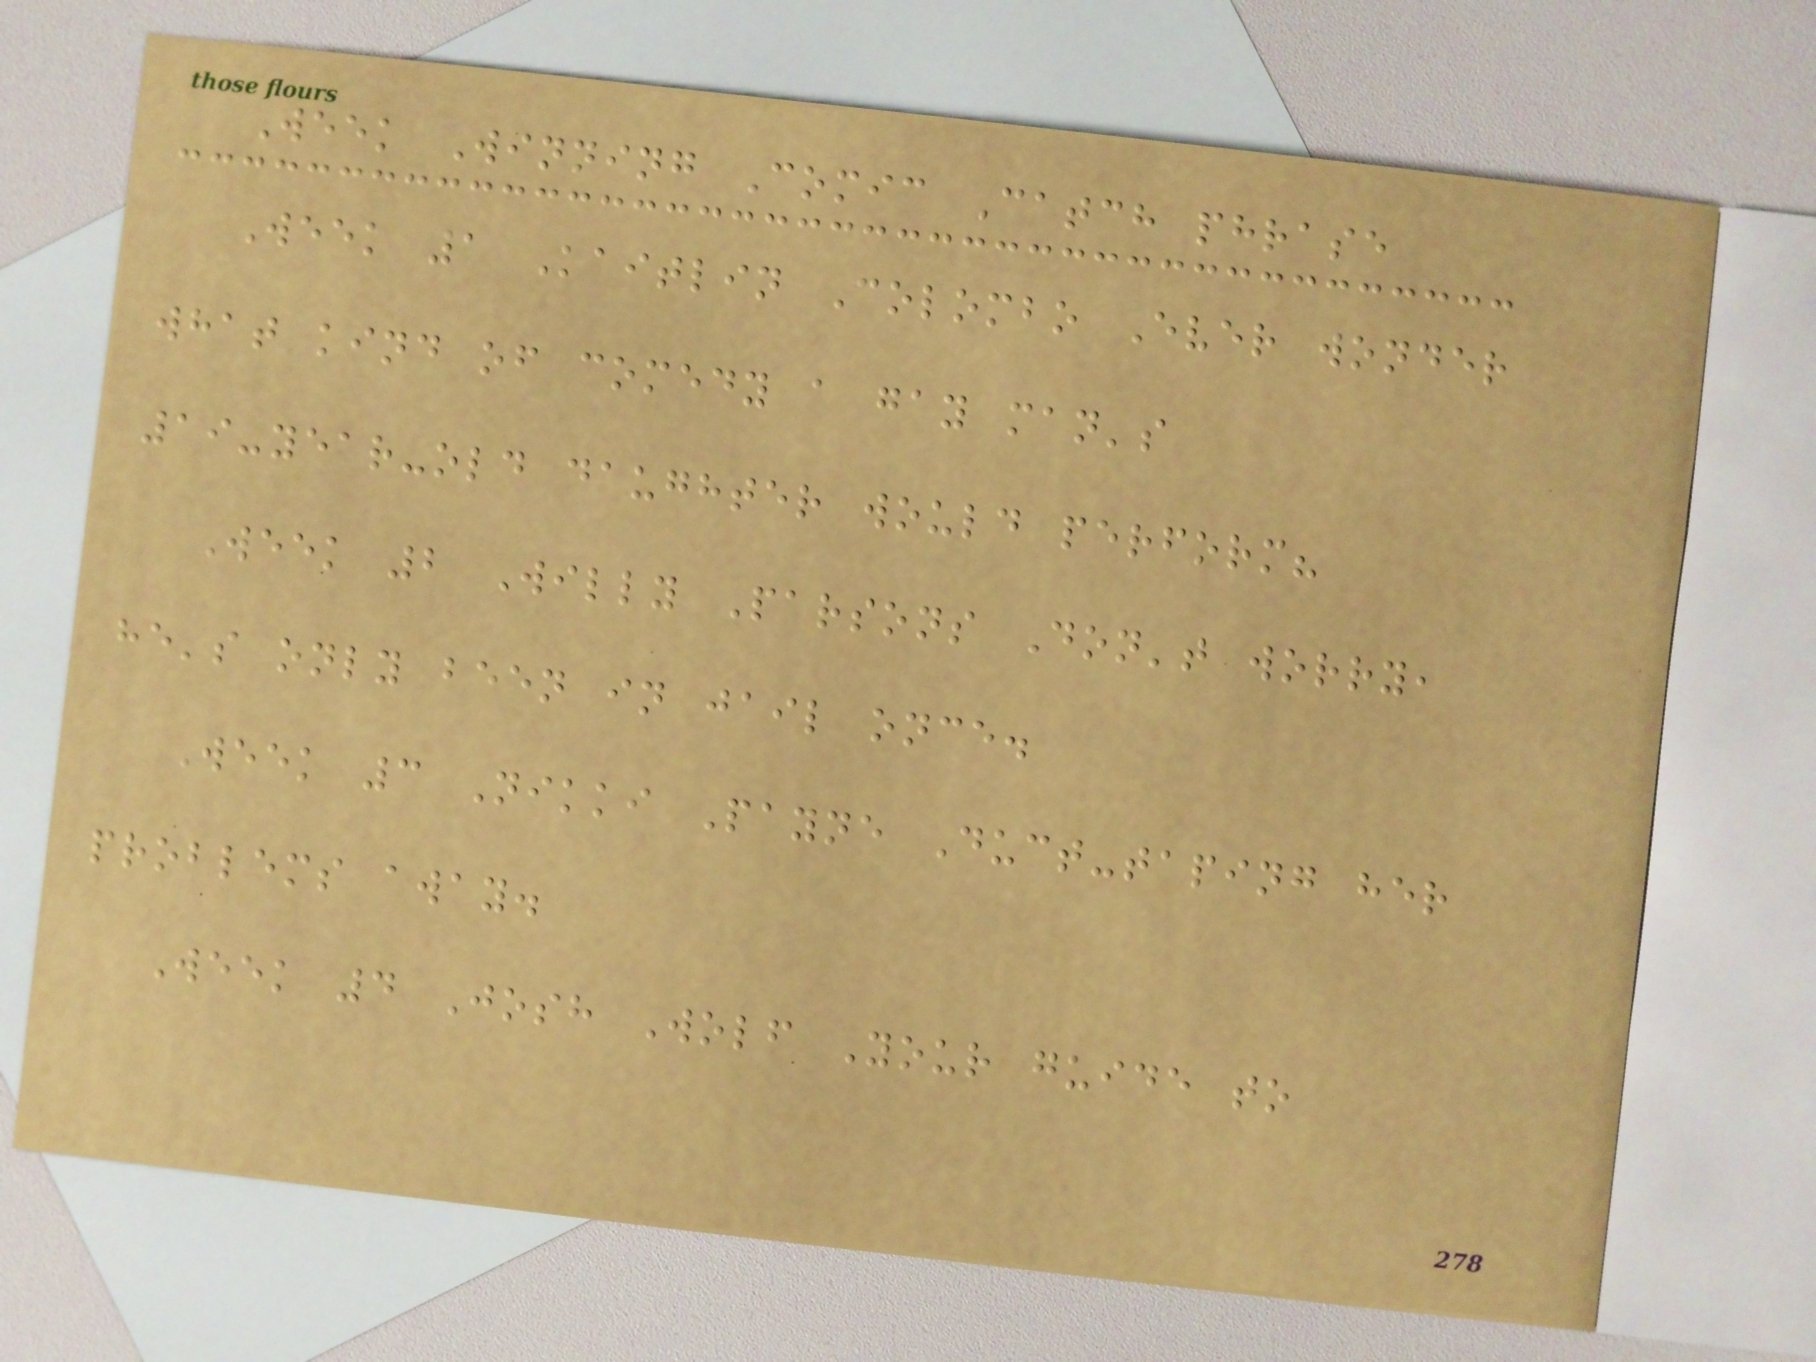Week Winning Comic Catch phrase
Week 1 Kaitlin Colombo Ever wonder
what kind of comedy a gay man's
19-year-old daughter would perform?
Week 2 Willy Parsons Don't worry,
he's only been in jail once.
Week 3 Nikki Payne Duct-taping her
problems away.
Week 4 Josh Wolf Your guide to
